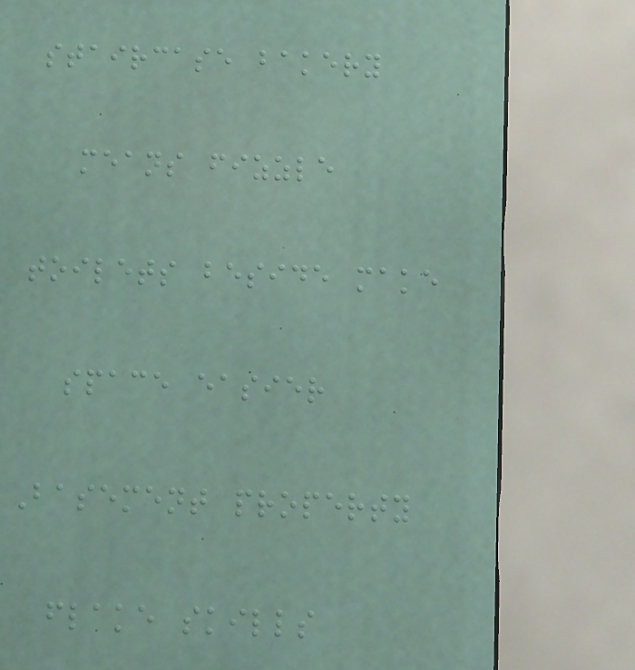staircase bakery
means fizzle
toilets beside make
space easier
Basement property
flake skills
